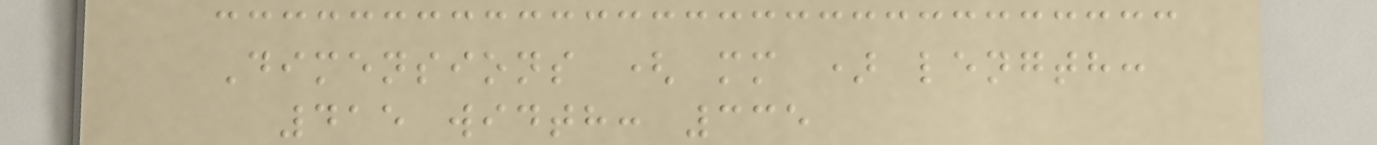Dimensions ( mm ) length:
415 width: 335
